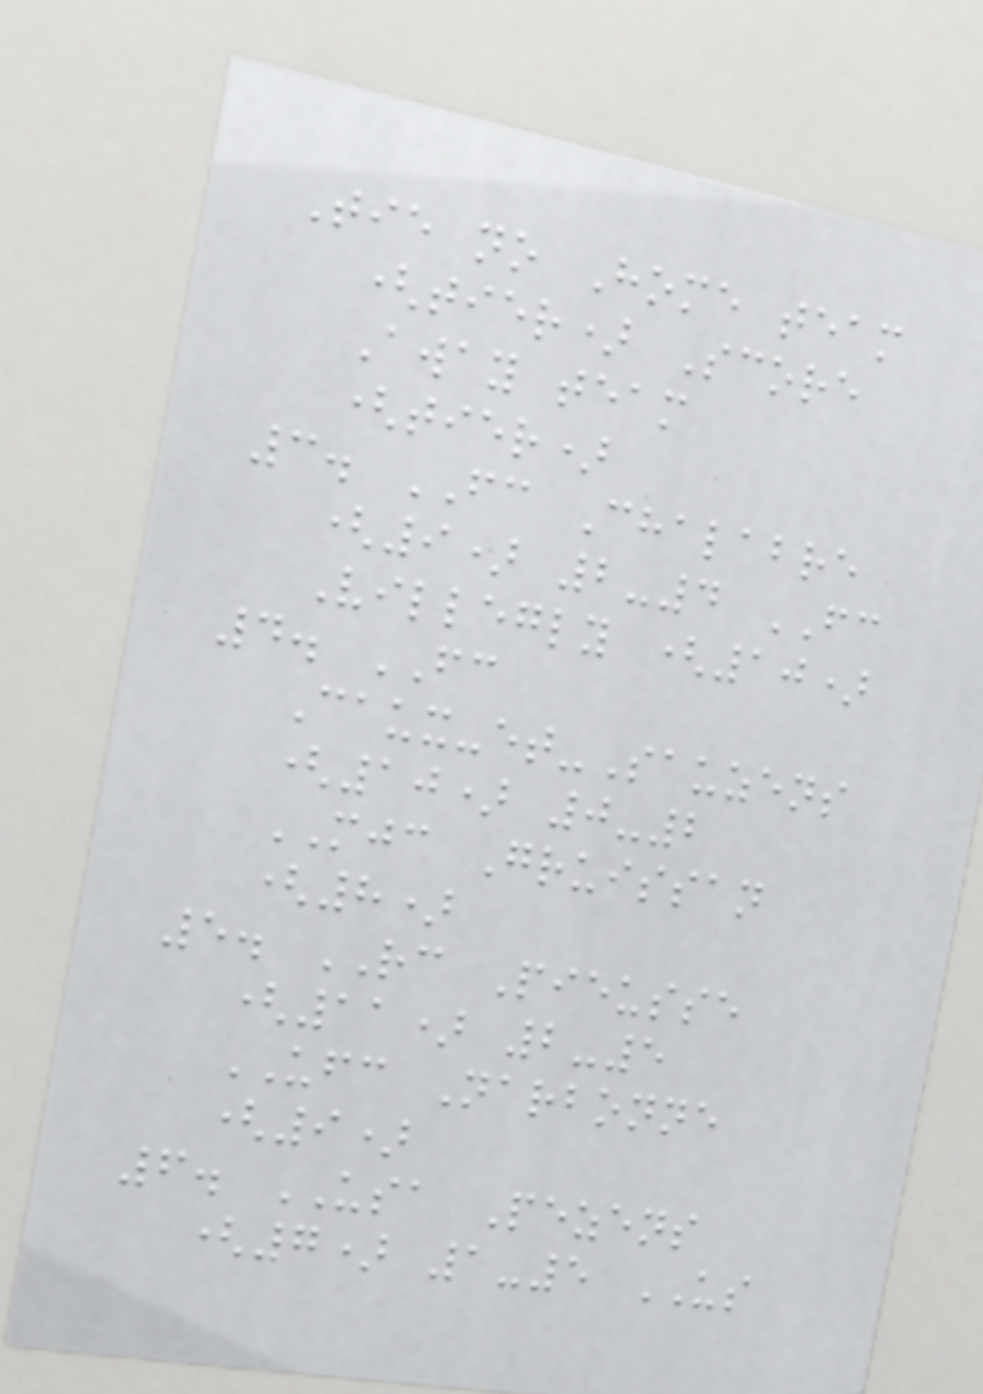Tie no Home team
(tier) Score
Away team
(tier)
3. FC Chalabre
(9) 2-4 FC
Villegly (10)
4. FC
Caux-et-Sauzens
(10) 0-2
MJC Gruissan
(8)
5. RC Pieusse
(11) 2-5
UFC Narbonne
(9)
6. USA Pezens
(7) 1-5 US
